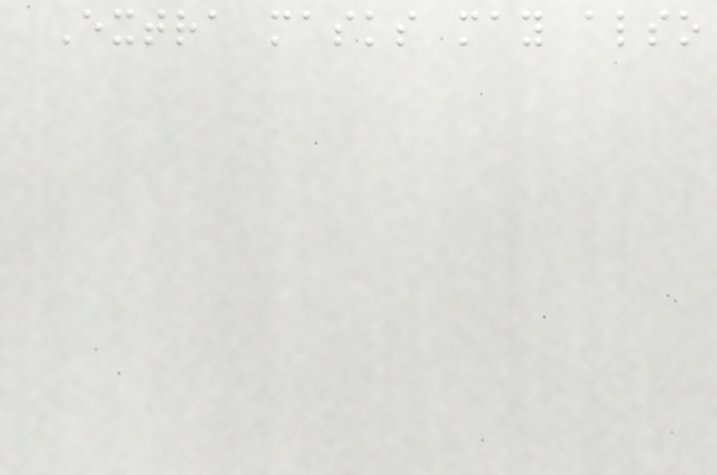Extra masks may also
